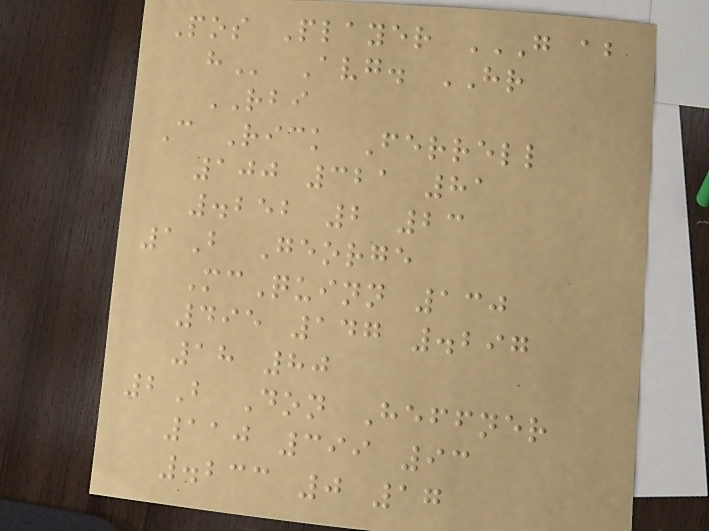Pos Player G AB
H Avg. HR
RBI
C Rick Ferrell
100 321 81
.252 2 23
1B George
McQuinn 130
495 147 .297
18 80
2B Don Heffner
110 399 93
.233 0 17
